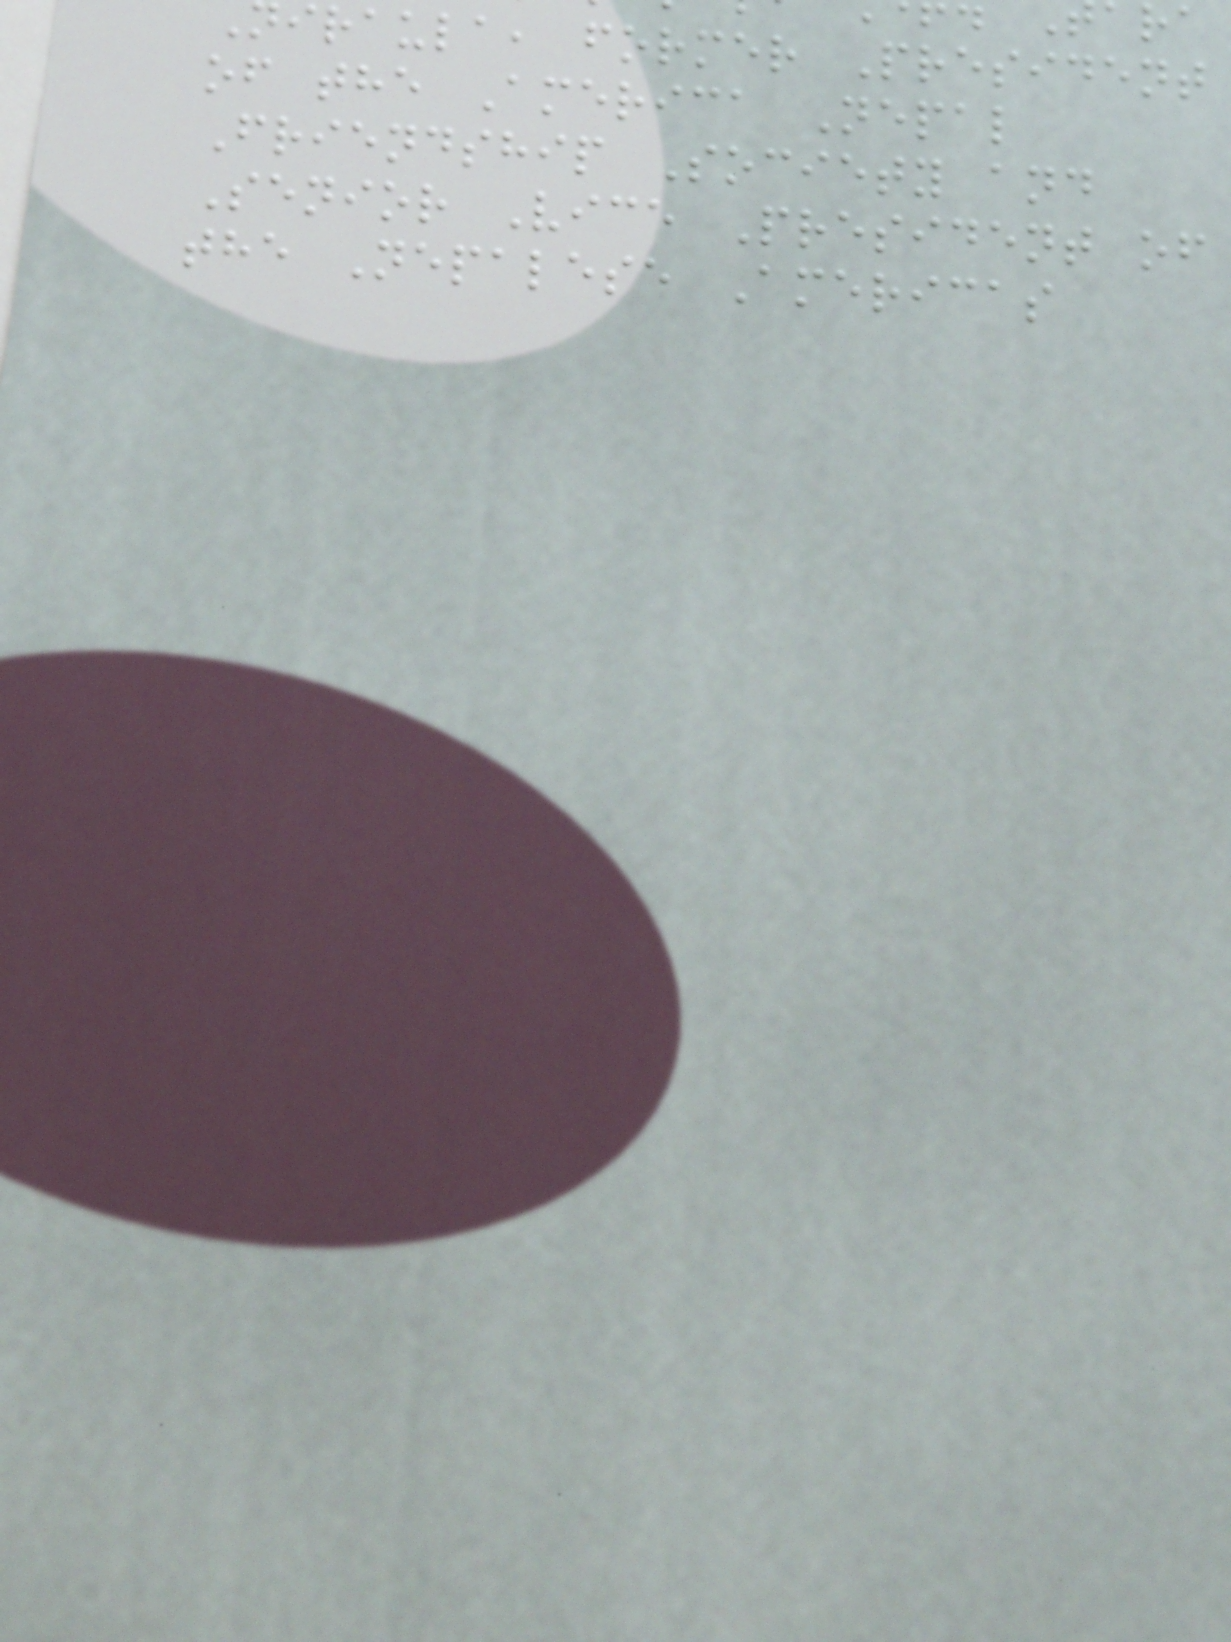iraula, former President
of the America Nepal
Friendship Society and
Senior Vice President of
the Nepalese Americas
